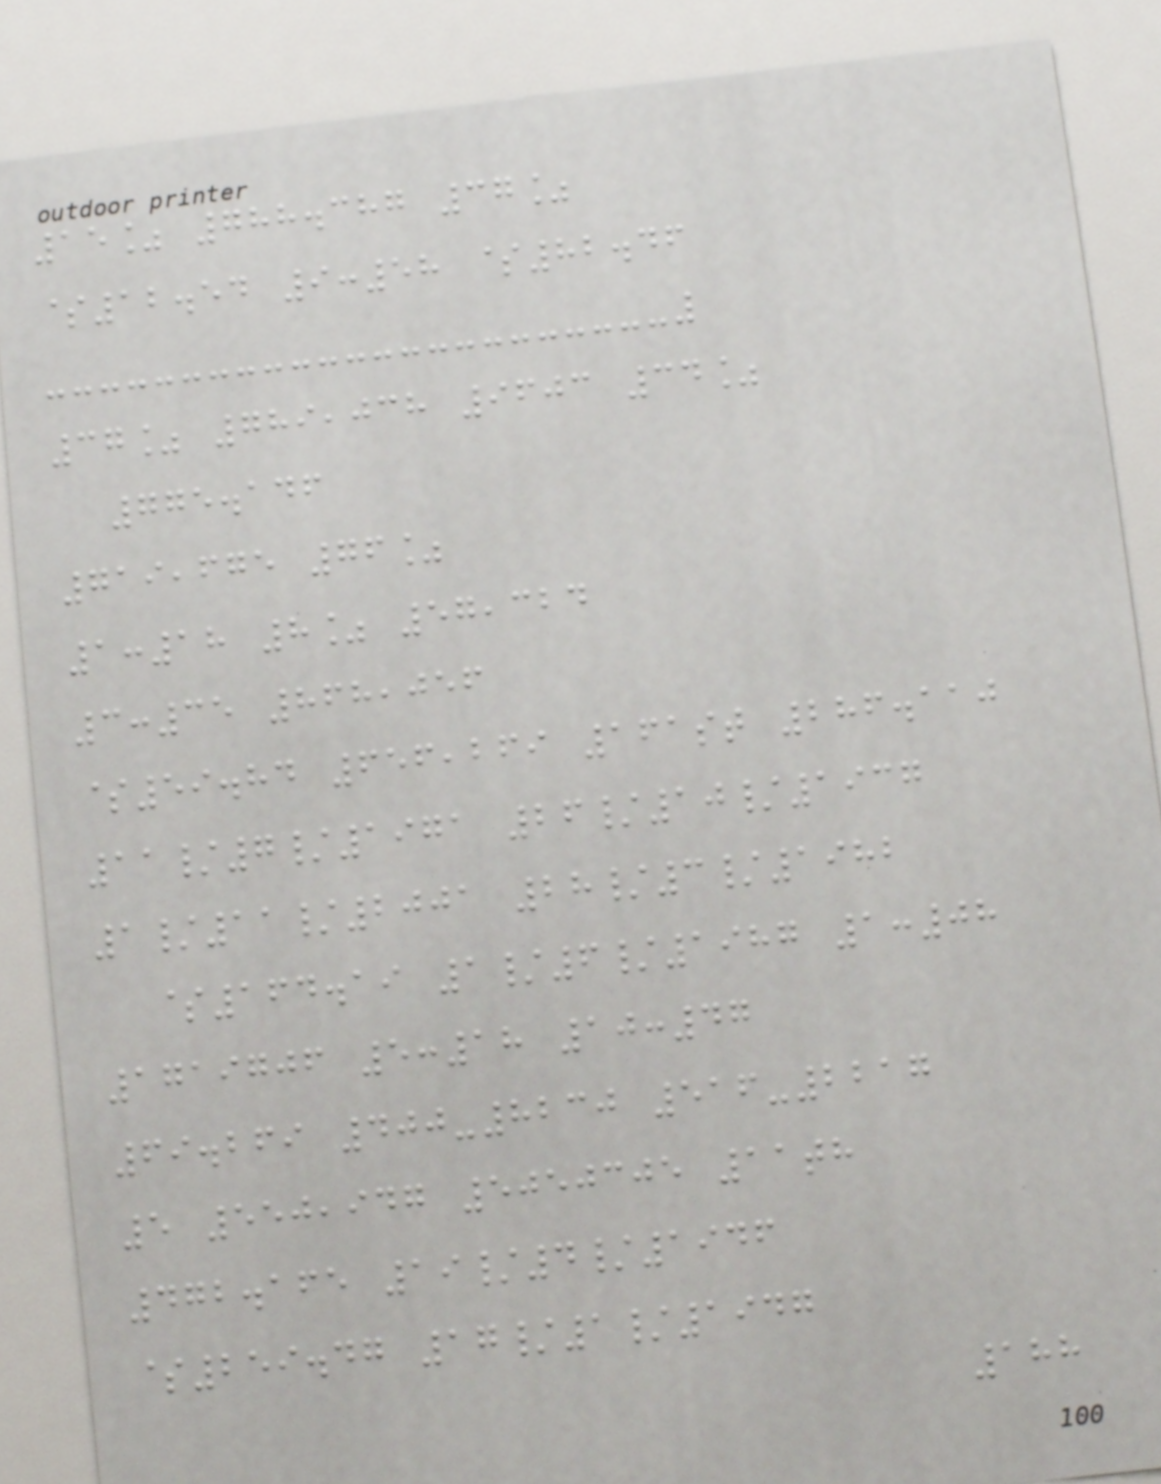15% 788.387 37%
$12.54 9:58 $82.46
37% 789,038 9603 34%
775.146
719,675 76%
1:18 8% 57,324
3:35 868,056
$59.84 656,269 161st 286.110
11/7/1971 26/10/1937
1/11/2001 28/3/1982
$164.19 1/6/1987 1:08
1719706 5:18 10:47
69.269 400-8230 516-2217
5 550,947 5050305 11th
472.165 19/4/1946
$259.47 17/1/1947
188
